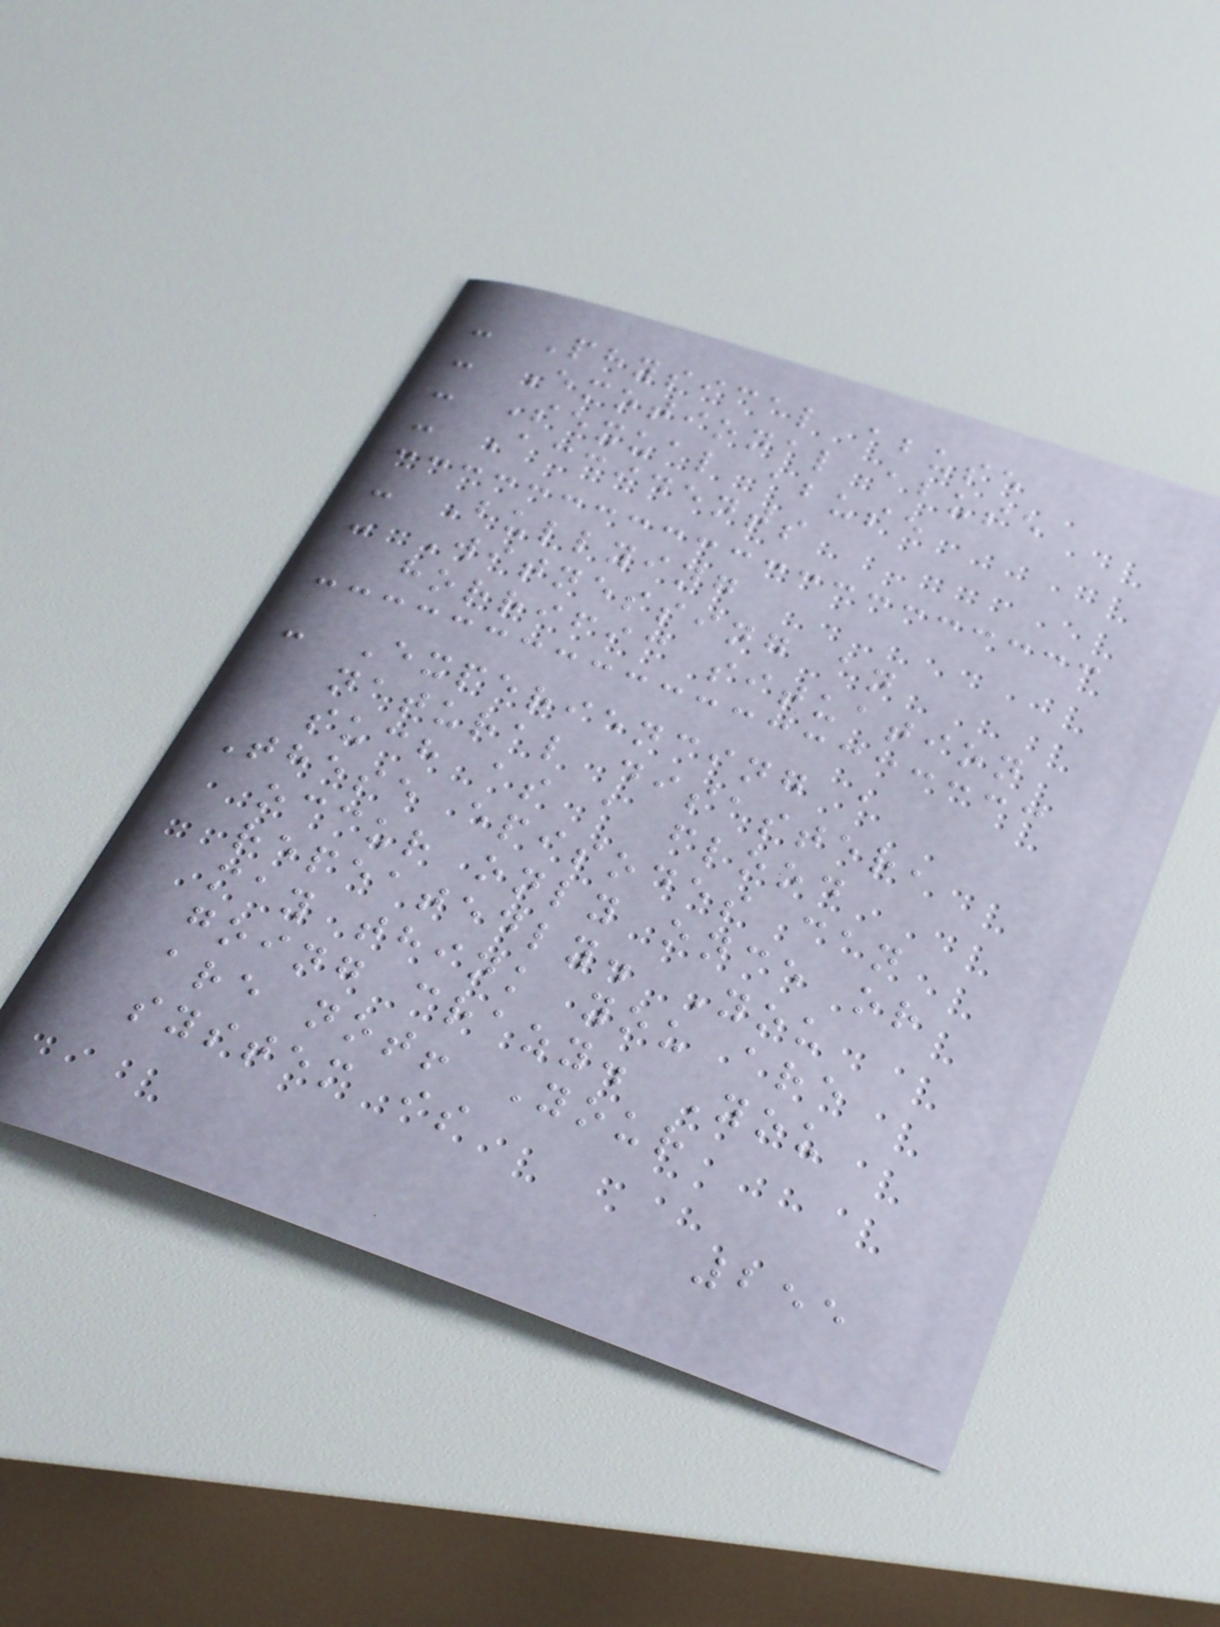- Physical abuse
- Emotional abuse
- Sexual abuse
- Accidents
- Bullying
- Witnessing an
horrific situation
- Experiencing a
natural disaster,
such as a flood
These episodes can
occur only once or
repeatedly. You
may think you are
going crazy. You
are not! Your
system is
255
